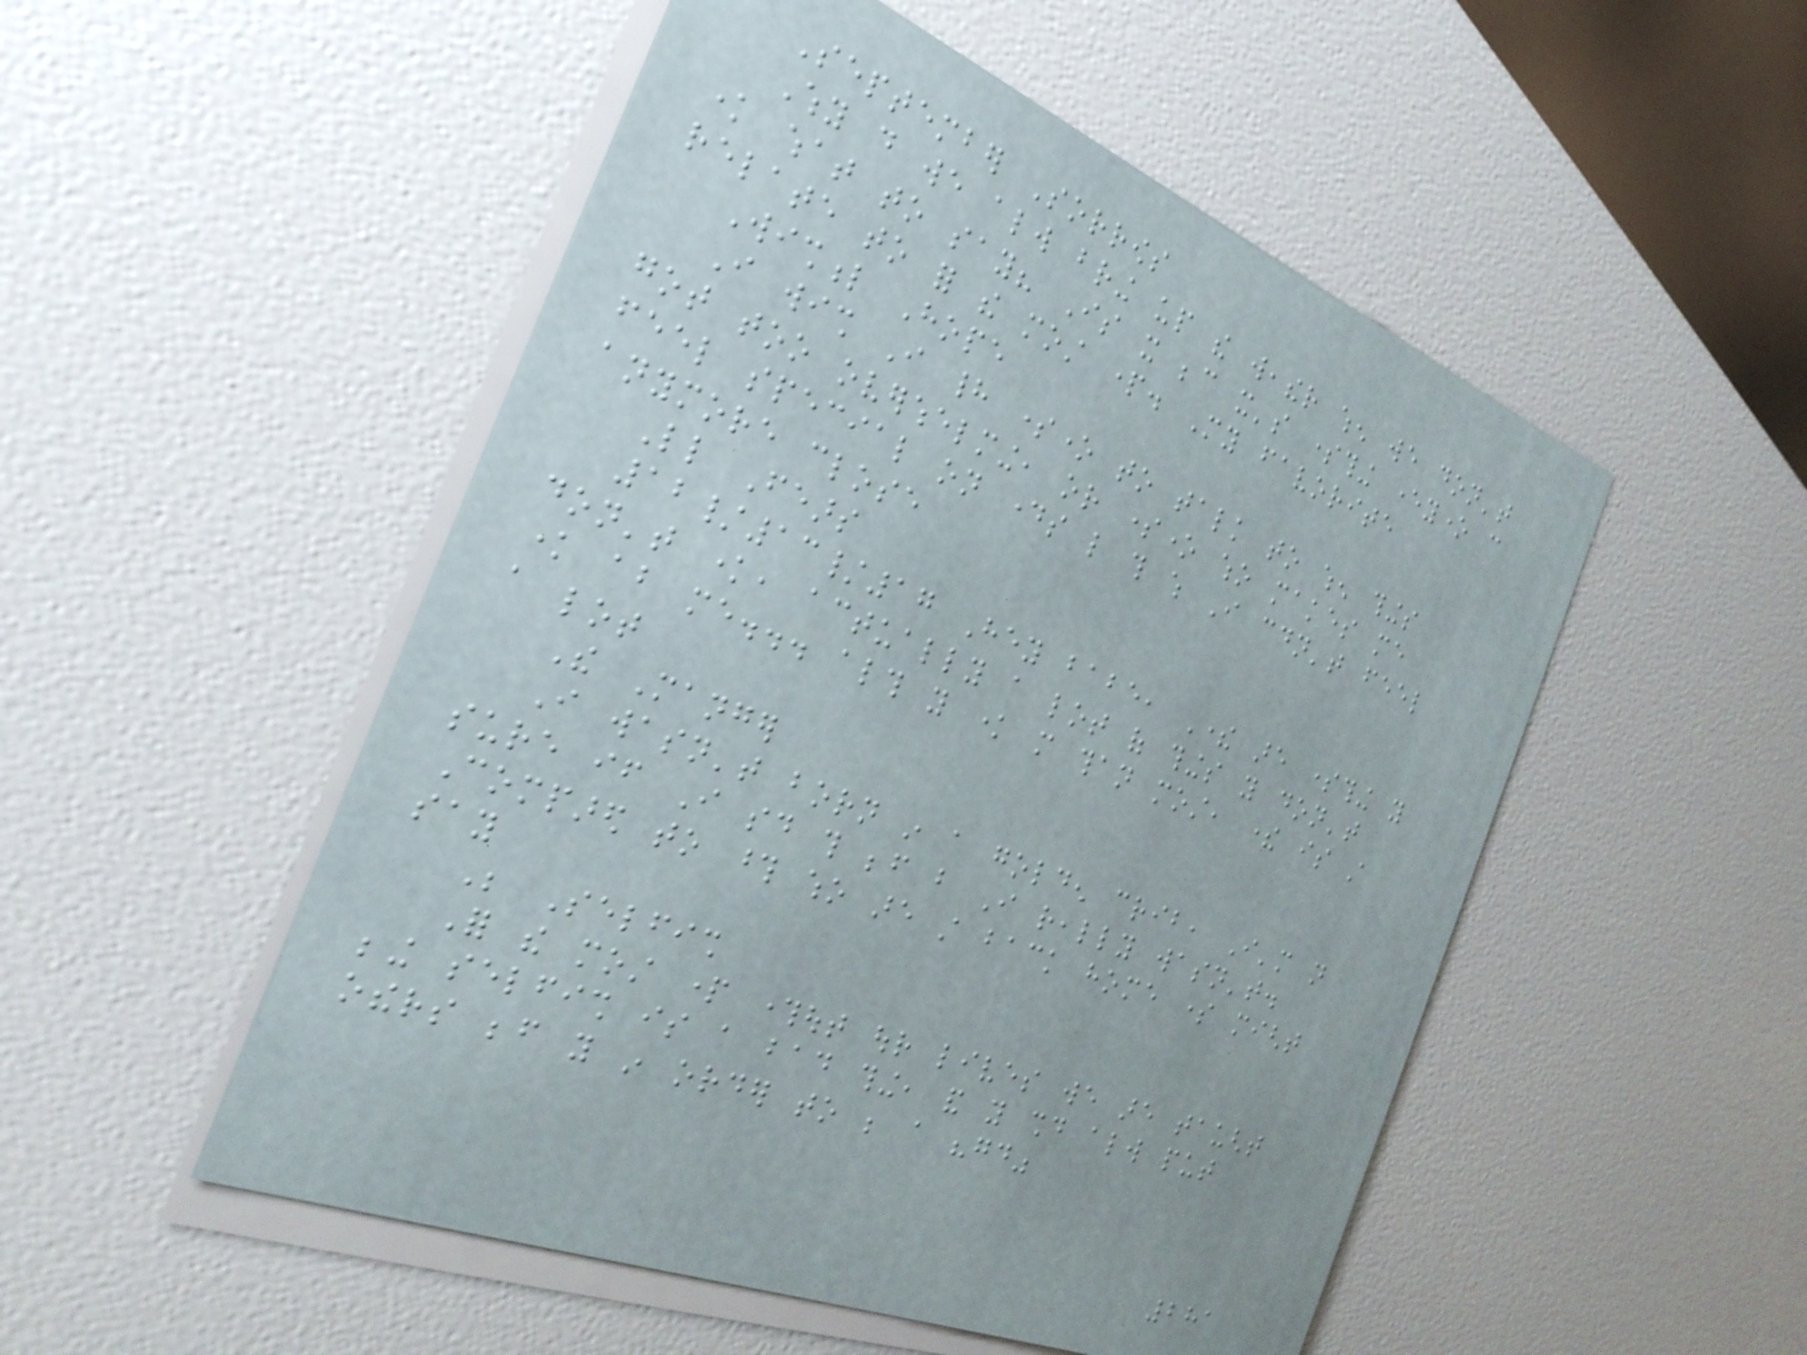September Sorrows
Why do we always bring up the weather when we don't
know what to say? Is it because it's something everyone can
relate to for the most part. My favorite
Wishful Hope
I wish I had someone to talk to when things
got too overwhelming, or someone who makes me
feel special on days like this which I couldn't feel
anymore close
Little Fears
12/13/17 Hey babe, There are something you
don't know, actually a lot of things you don't
know about me... although you know more than most, there is still
a lot
The Manger
I wasn't born in a golden crib, I'm not
sure if I said this before but I really wasn't.
Compared to those who are still back home some might
say
Be Selfish
For the most part throughout our lives we are taught
being selfish is a bad thing, and you should always put
others before you in order to be a "good"
281
